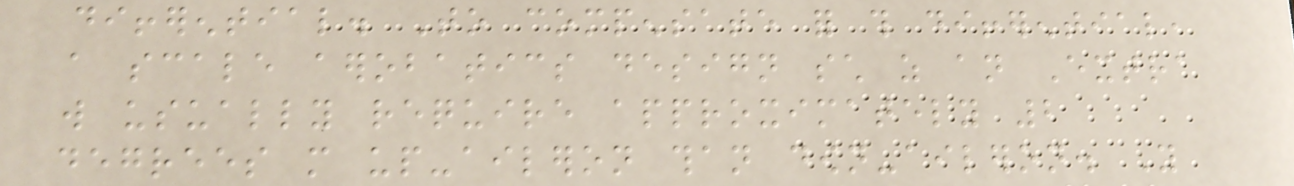differential. To compensate for this differential,
a scale aerobatics design such as an Extra
will usually require approximately 2
degrees more up-aileron than down-aileron. You
